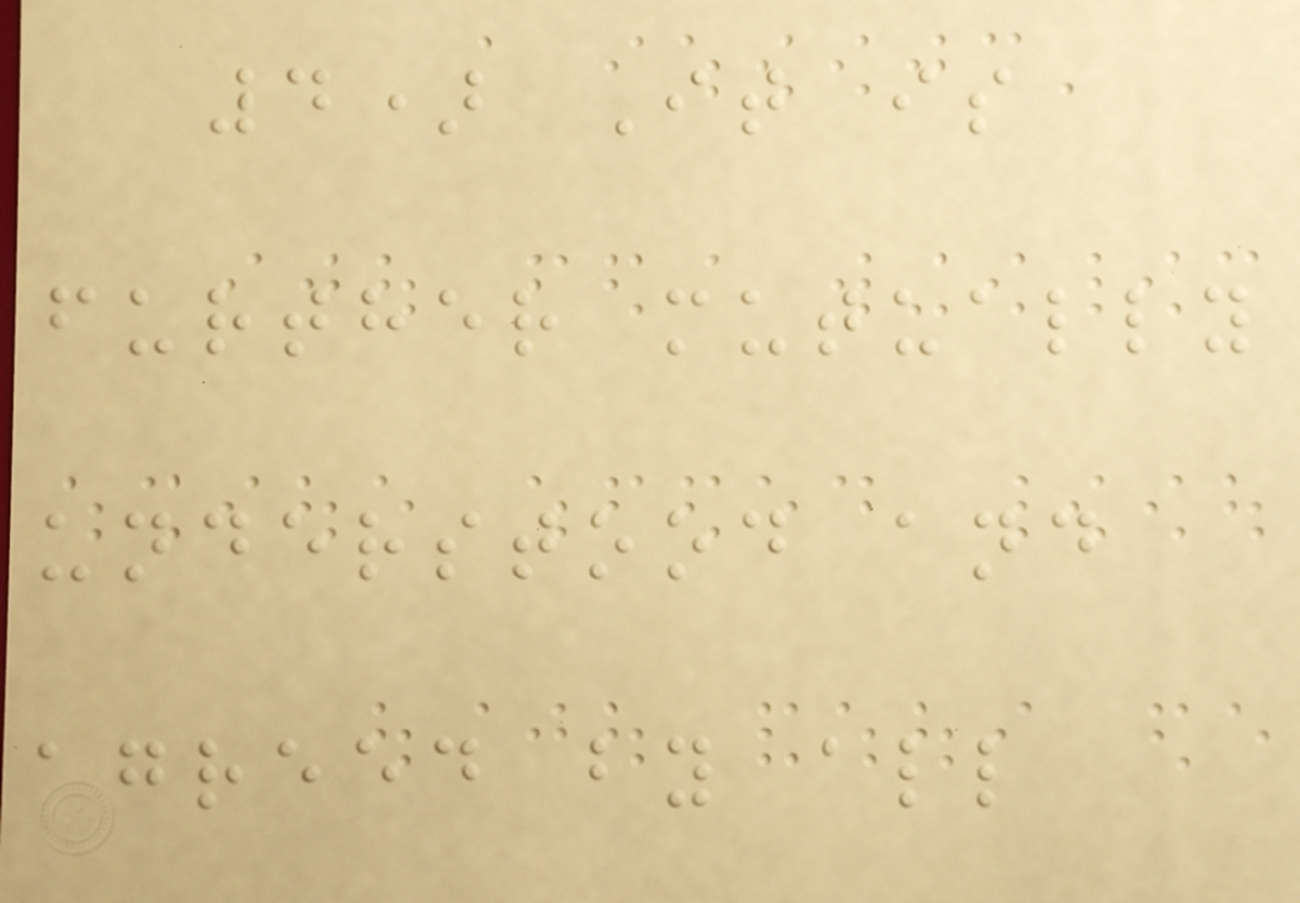4) It is
further mutually
understood and
agreed by all
